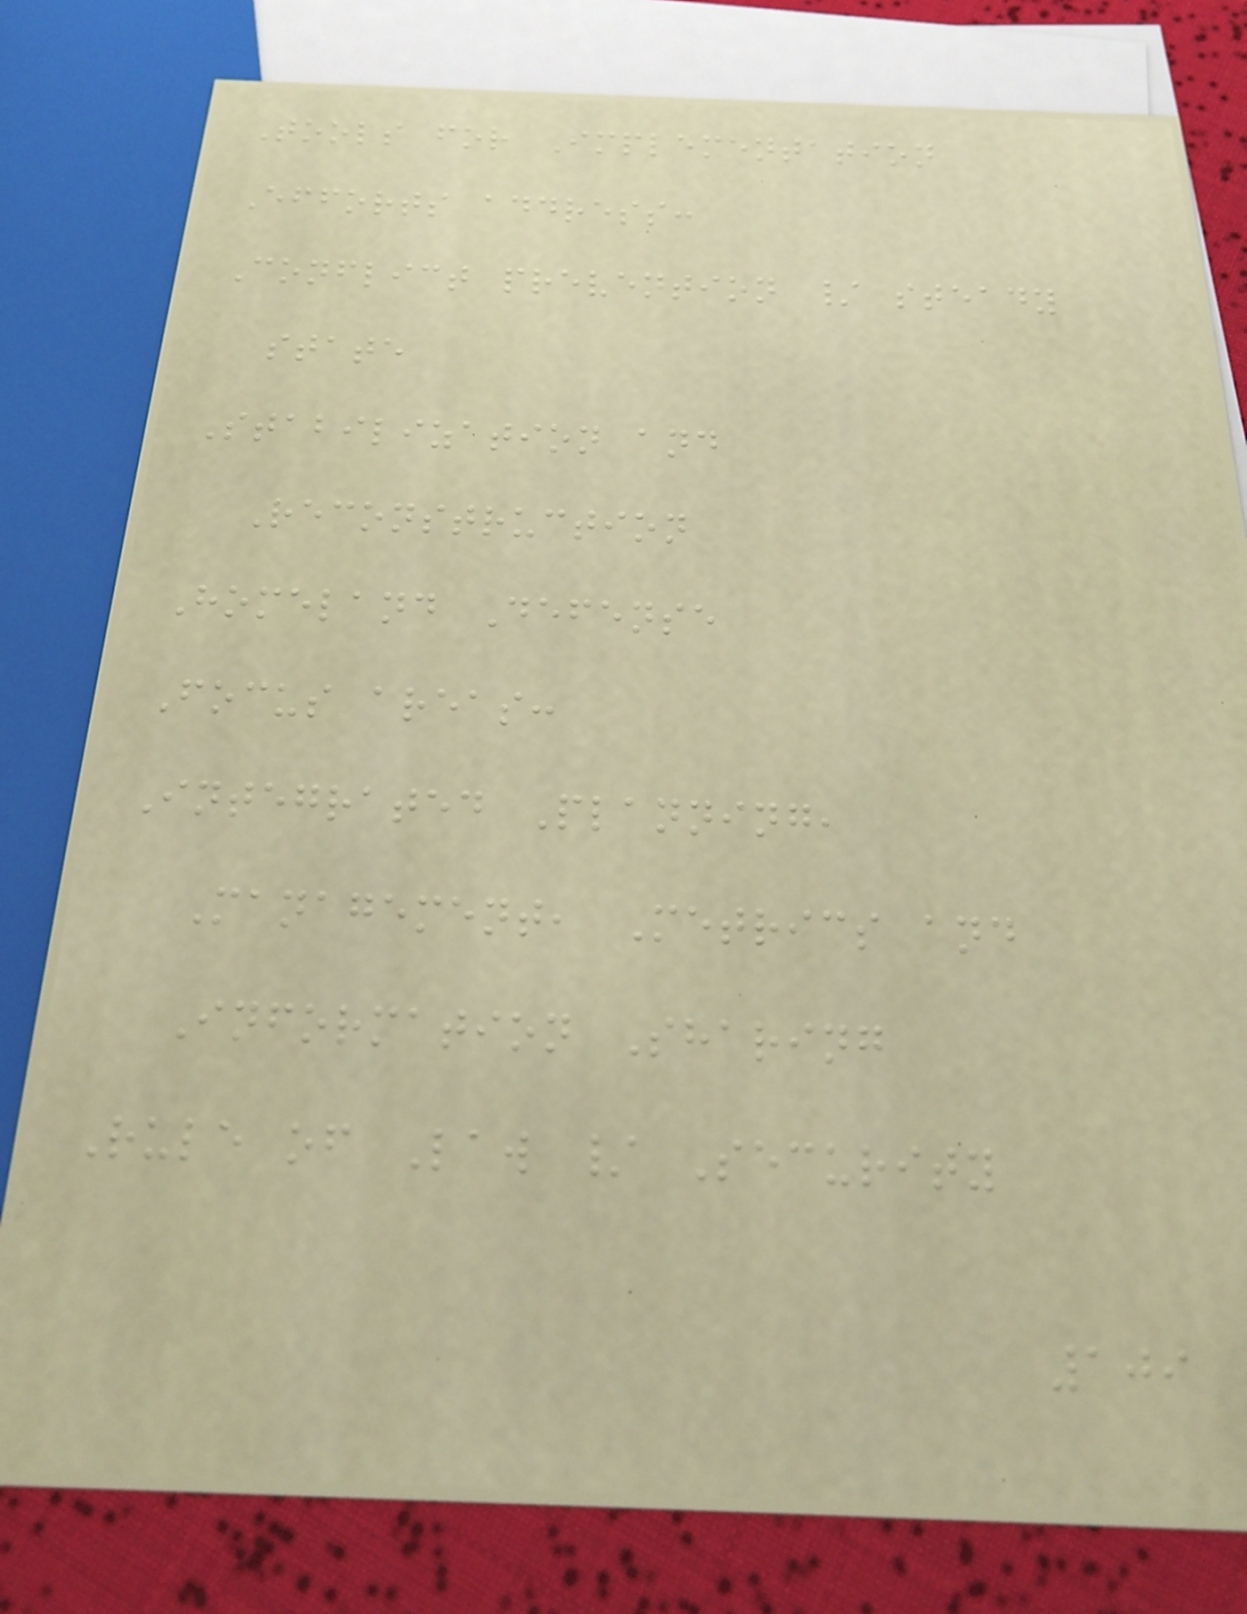Tools for Implementation
Efforts address:
Conflict prevention / steady
state
Stabilization and
Reconstruction
Homeland Defense
Focus areas:
Integrated Planning,
Management, Metrics and
Information Sharing
Rule of Law / Security
109
